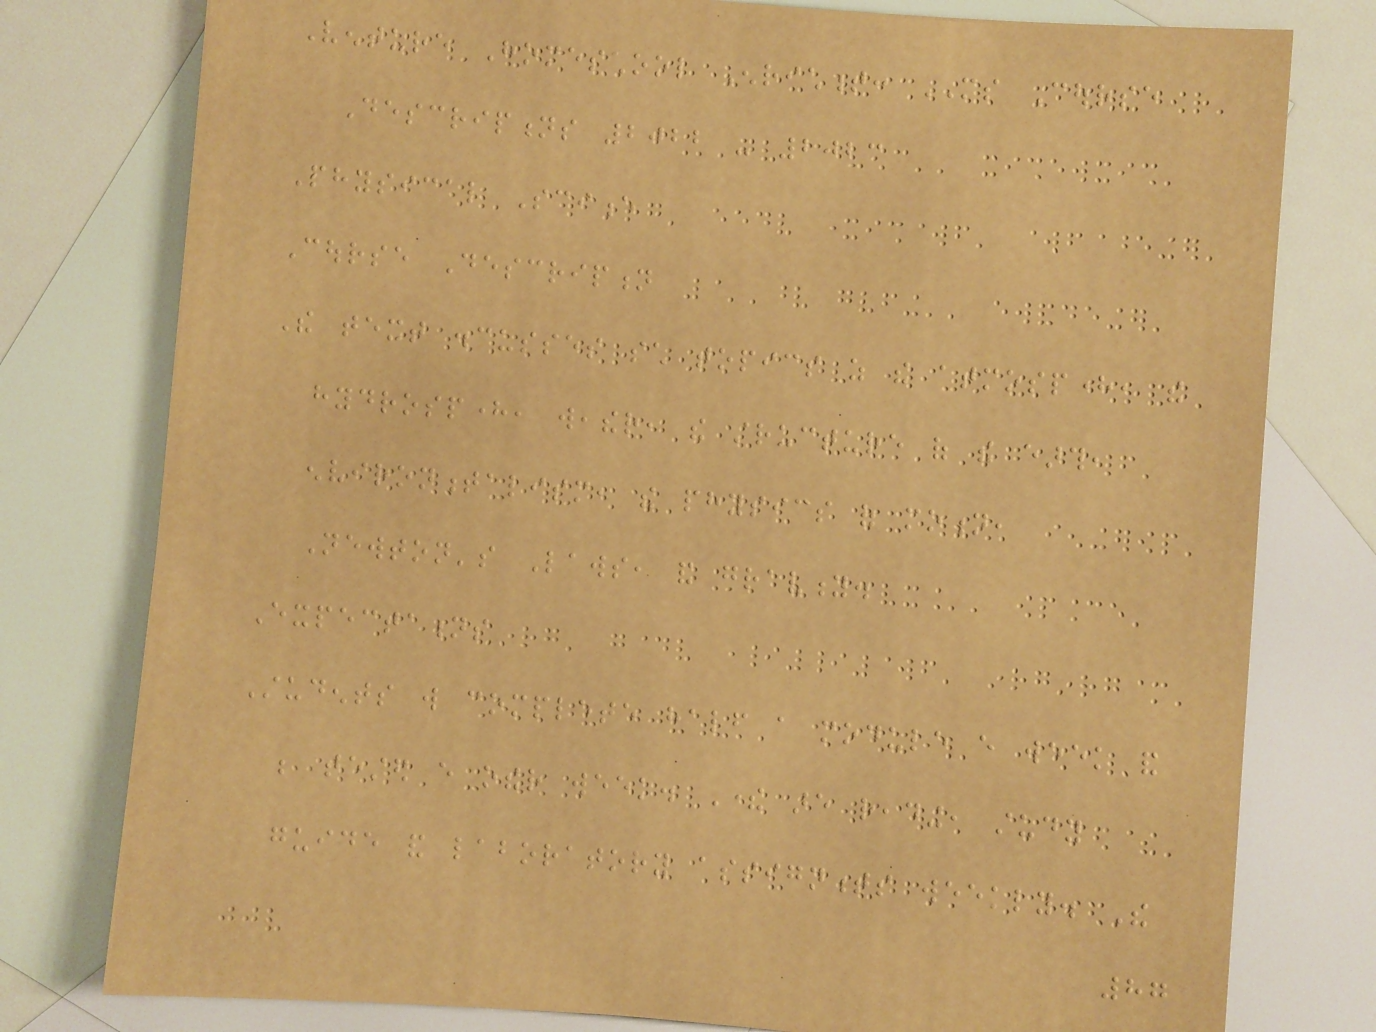Venture Homeschool Enrichment: MS Course
Descriptions 2022 - 2023
Physical Science
Course Description
The text discusses such topics as the atmosphere, the
hydrosphere, weather, the structure of the earth,
environmentalism, the physics of motion,
Newton's Laws, and gravity.
Expectations
Students will complete half a module every week and
be tested every other week. There are reading, study
guide and laboratory assignments weekly. The
87
